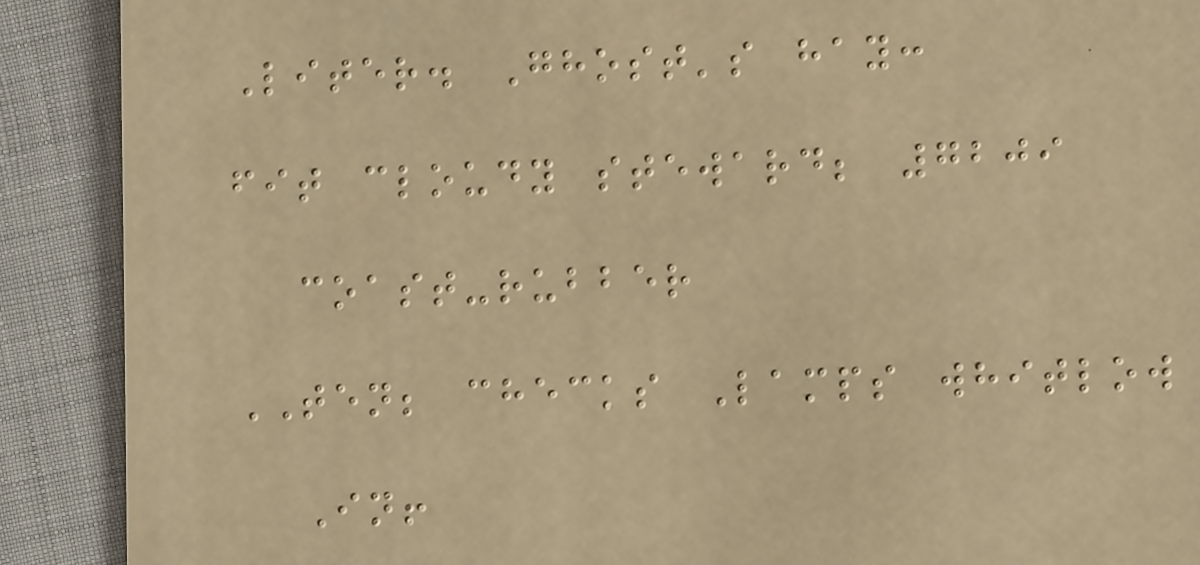Liter. Ghost's hay:
fit cloudy steward; 7209
coast-rubber
TEN; checks Lamps whitlow
In!
